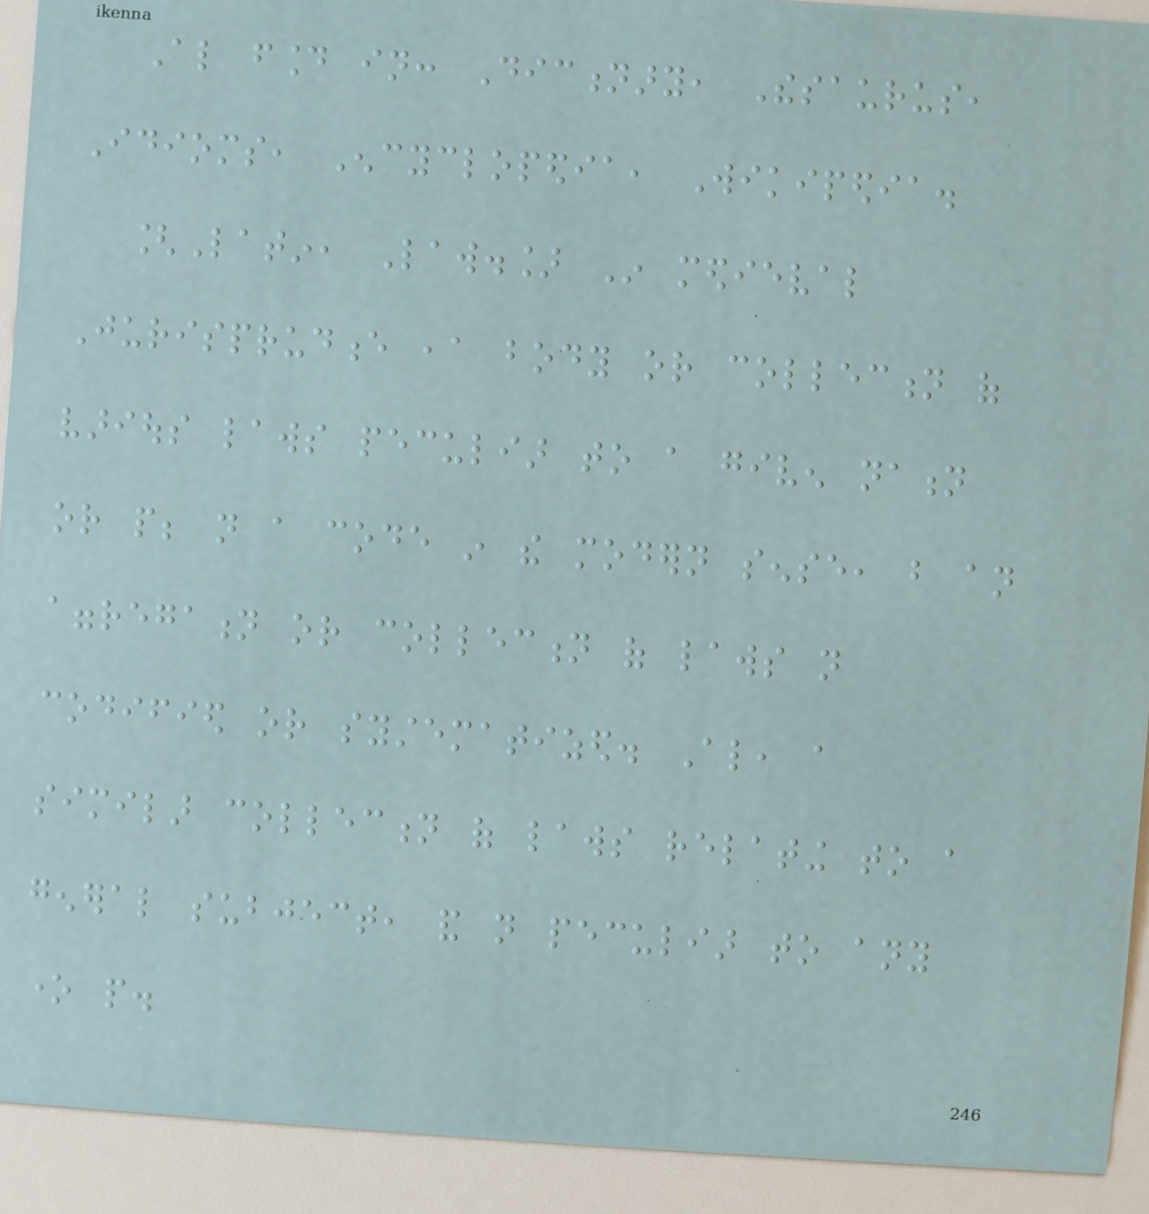Also found in: Dictionary, Thesaurus,
Idioms, Encyclopedia, Wikipedia.
[Latin, Law.] In medieval
Jurisprudence ,a body or collection of
various laws peculiar to a given nation
or people; not a code in the modern sense, but an
aggregation or collection of laws not
codified or systematized. Also, a
similar collection of laws relating to a
general subject, and not peculiar to any
one people.
